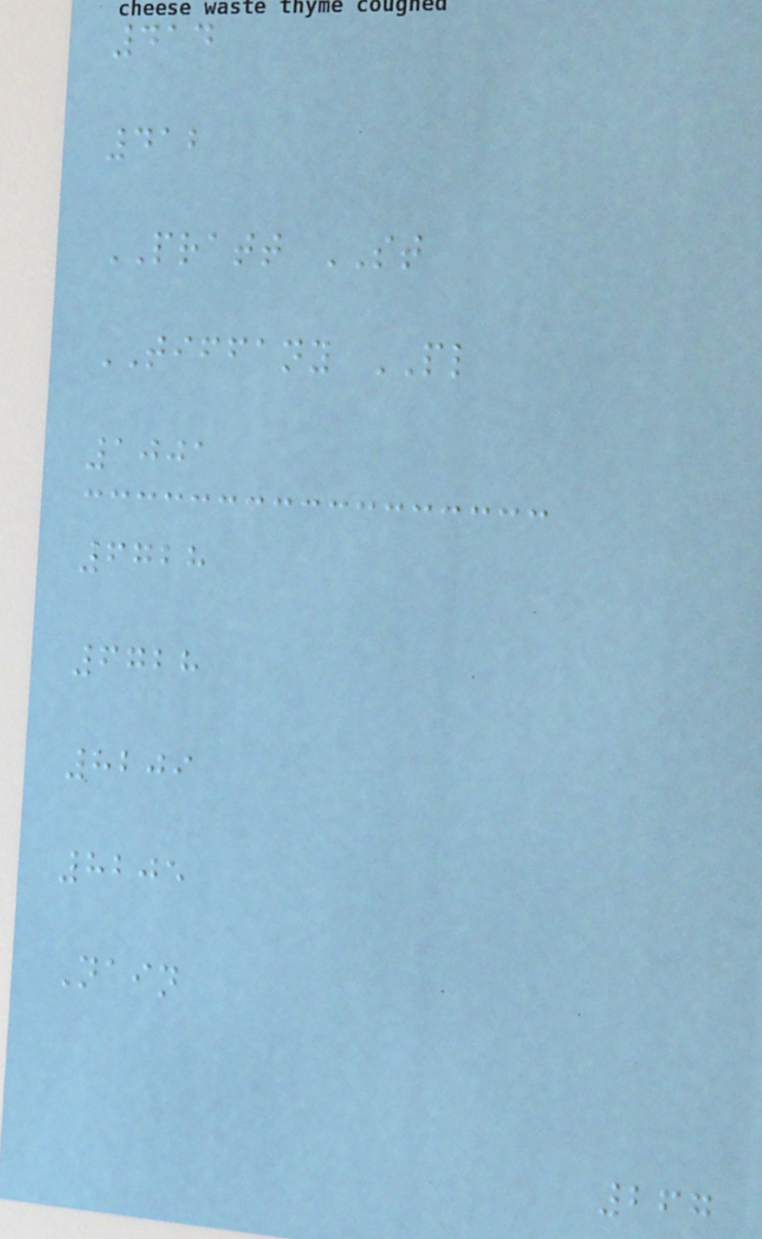414
412
PRATT ST
TIFFANY PL
1001
6728
6728
8209
8205
Nain
267
